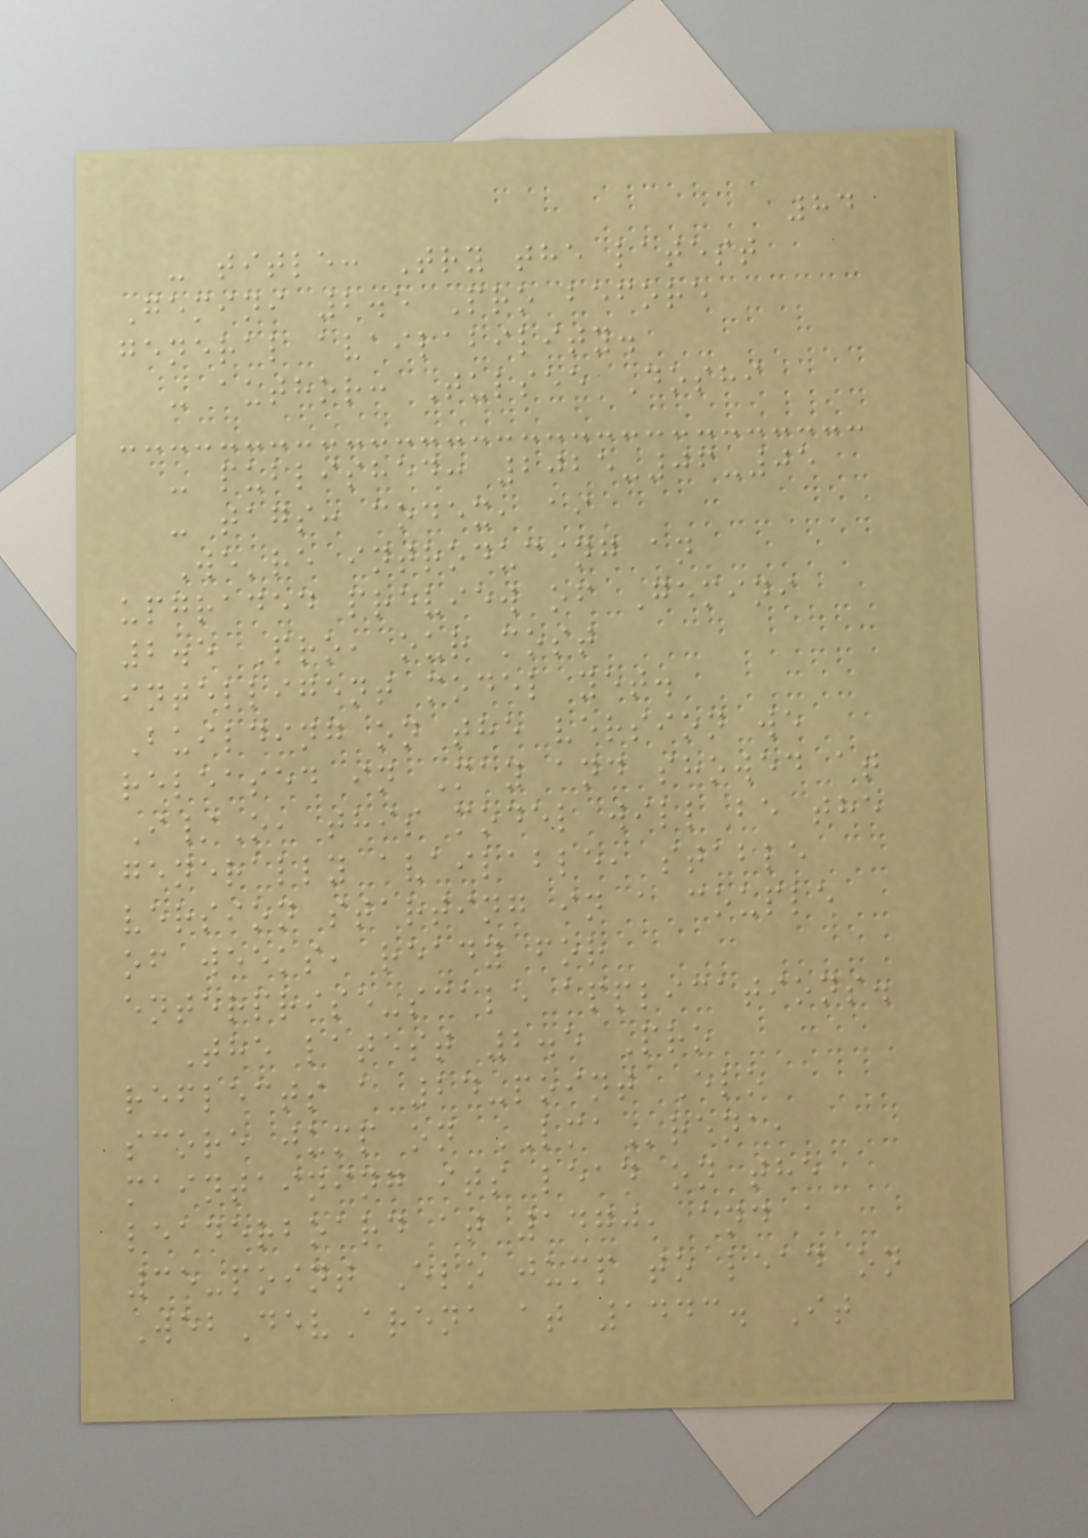84
- title: Try the latest
Gemini 2.5 Pro before
general availability.
- author: Tulsee Doshi
- published: 2025-06-05
- tags: codex, ai
We're introducing an
upgraded preview of Gemini
2.5 Pro, our most
intelligent model yet.
Building on the version we
released in May and showed at
I/O, this model will be the
generally available, stable
version starting in a couple
of weeks, ready for
enterprise-scale applications.
The latest 2.5 Pro
reflects a 24-point Elo
score jump on LMArena,
maintaining its lead on the
leaderboard at 1470, and a
35-point Elo jump to lead on
WebDevArena at 1443. It
